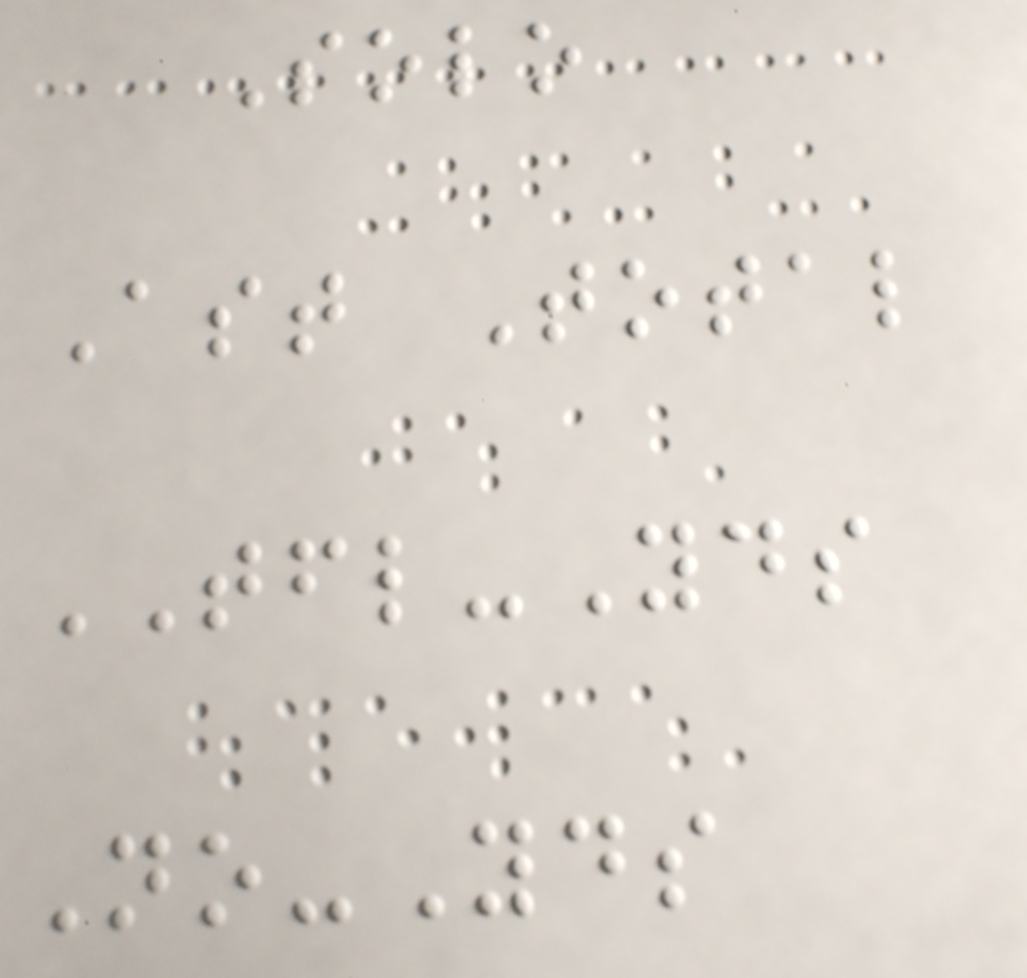Solo
Ast Total
TFL-Yds
No-Yds
